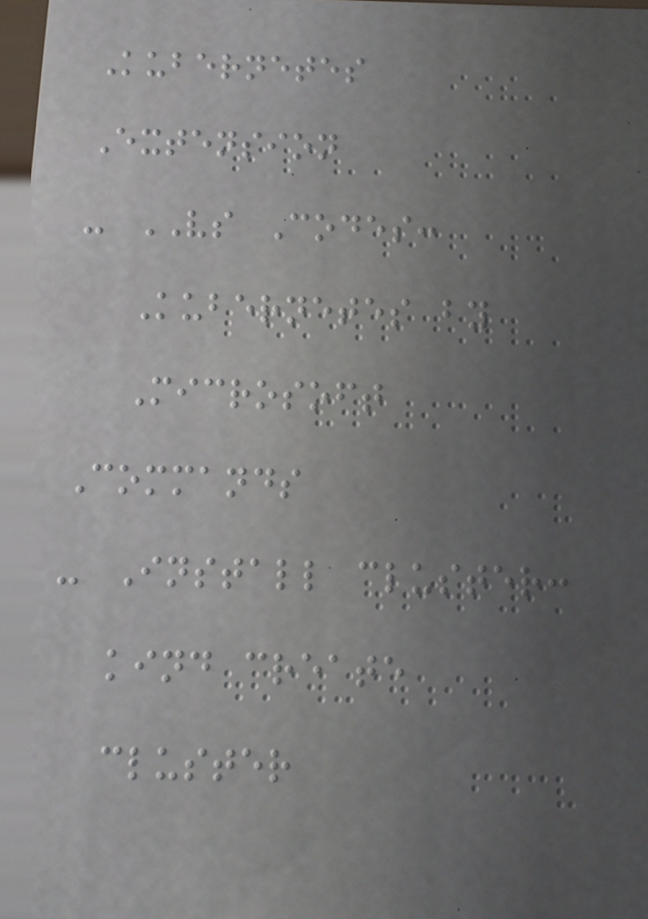Kubernetes
Extension
- VS Codes:
Kubernetes by
Microsoft
Commands
- Install cluster:
kind create
cluster
